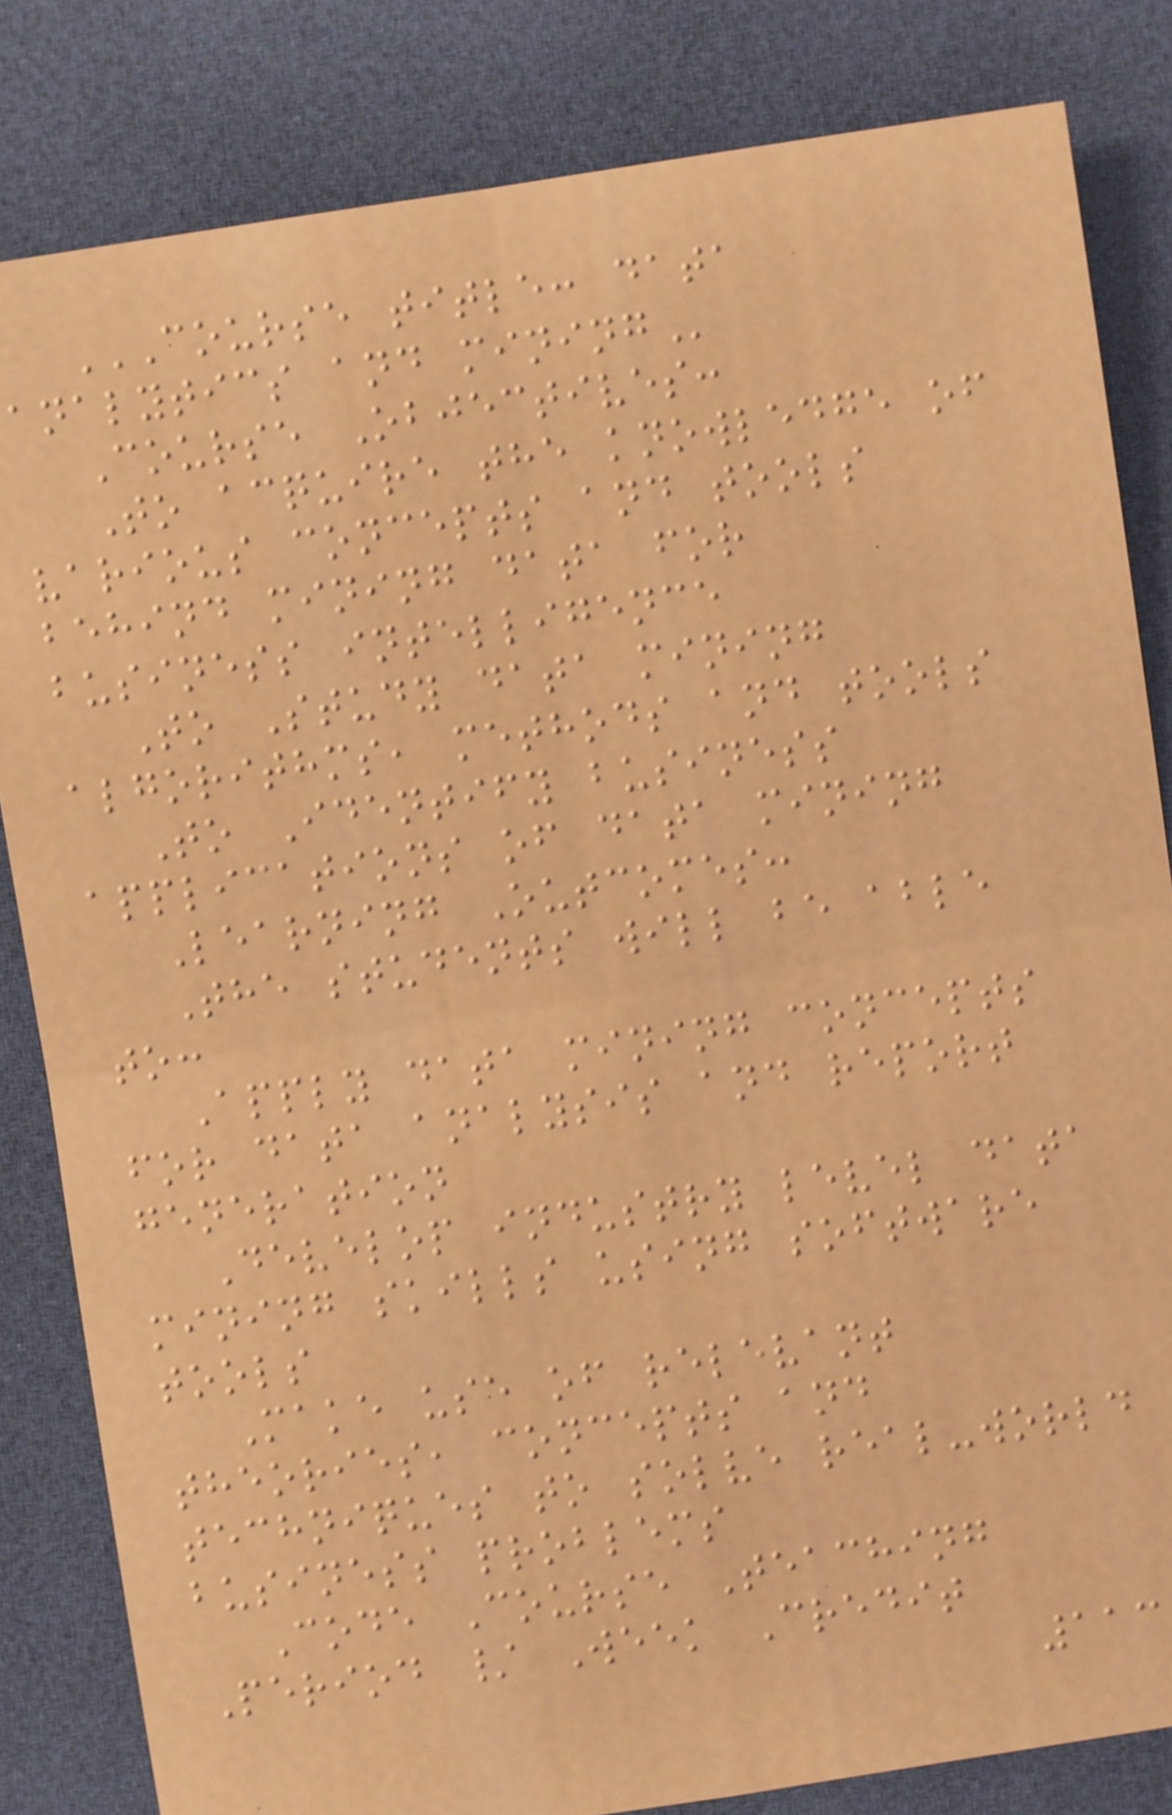COURSE TITLE: DATA
ANALYTICS AND MINING
Course Objectives:
To acquire the knowledge of
various concepts and tools
behind mining data for
business intelligence
To Study data mining
algorithms, methods and tools
To Identify business
applications of data mining
Learning Outcomes:
The students will be able
to:
Apply data mining concepts
for data analysis and report
generation
Develop industry level data
mining skills using software
tools
Make use of relevant
theories, concepts and
techniques to solve real-world
business problems
Code Course Teaching
Period / Week Credit
113
